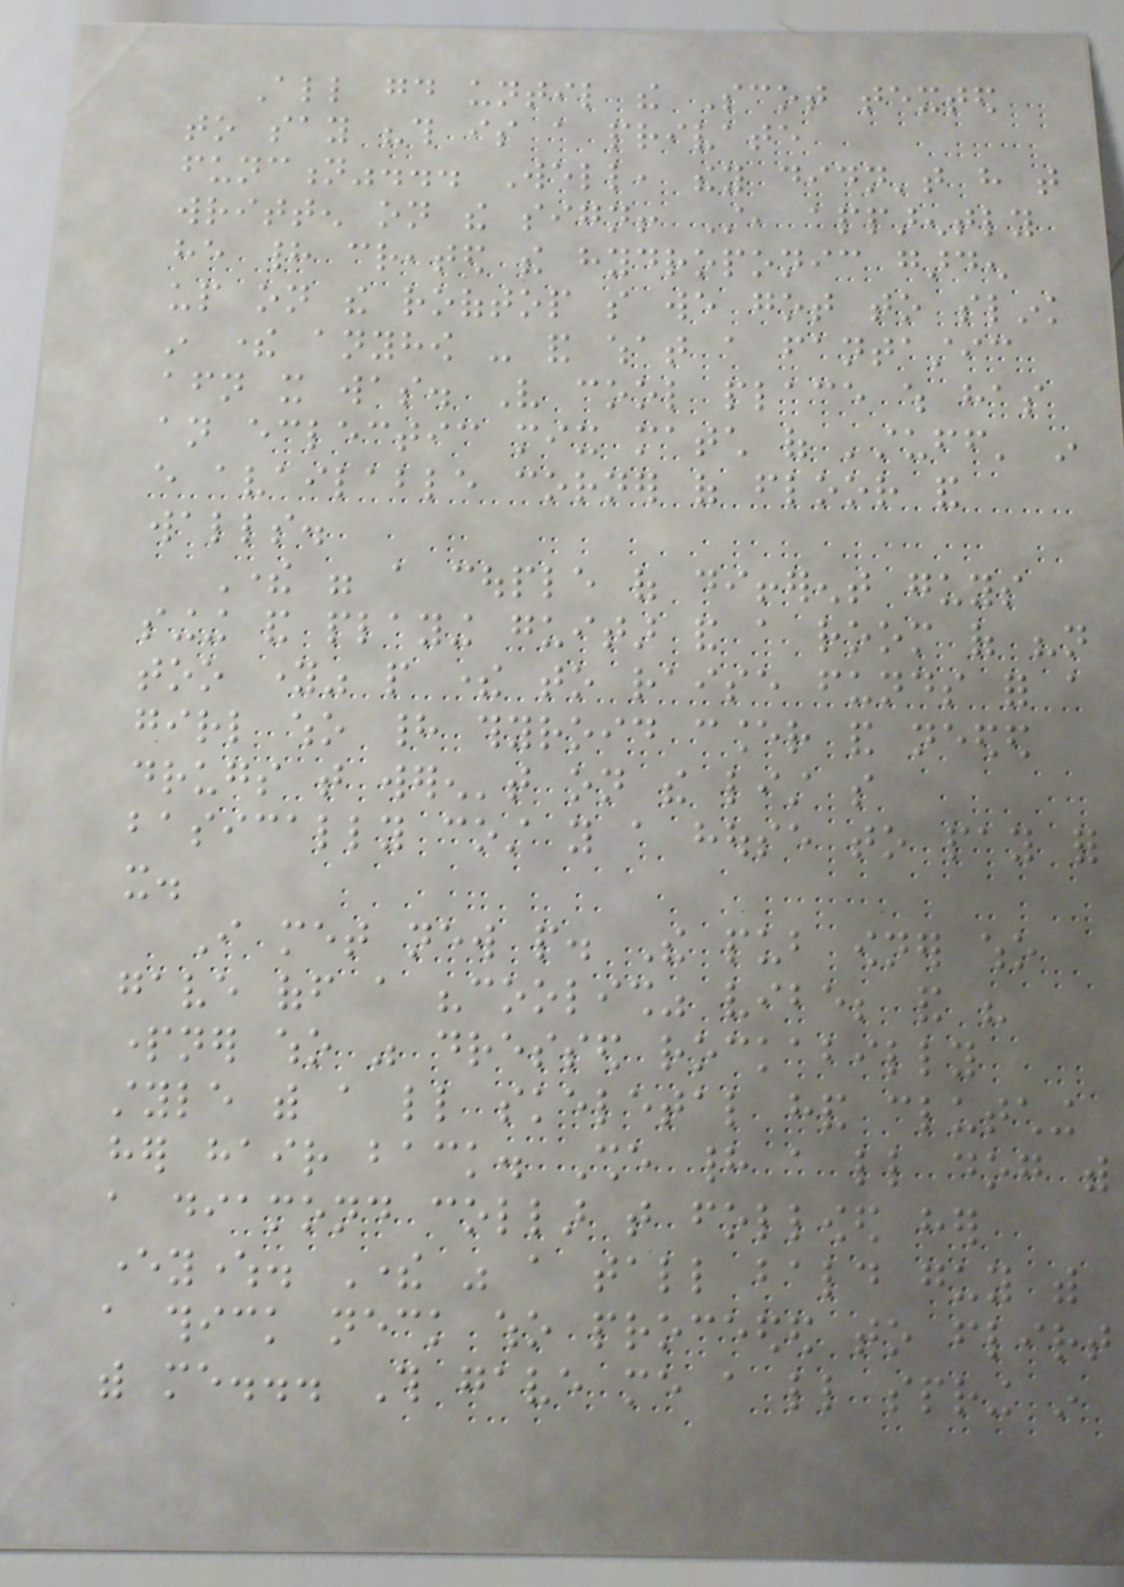All good until the Scot texted
to say "this is a private
function"... Well, they didn't have that
written on the sign! Still, apparently
he had created the hydroponic garden
up on the rooftop so we got to slink
in there anyhow - and what a fantastic
afternoon it was. Very cool place which has
an eclectic mix match of 'stuff' in
every available corner of floor and
walls.
There were a couple of different guys
singing and playing guitar and a room of "not
too young" people there to raise funds for a
girl who had thyroid cancer and needed
drugs that weren't on the list so
basically cost you a house to pay for
it.
I met new people. The pub owner who
gave off a "coolish" vibe; and his
partner who was dressed rockabilly
style with a little skeletal hand clutching
her hair back. She had a little dog with
a diamond collar that followed her
everywhere. There was a tall bald guy with
a thick neck who proceeded to flirt
with me... This gave me a little spring in
